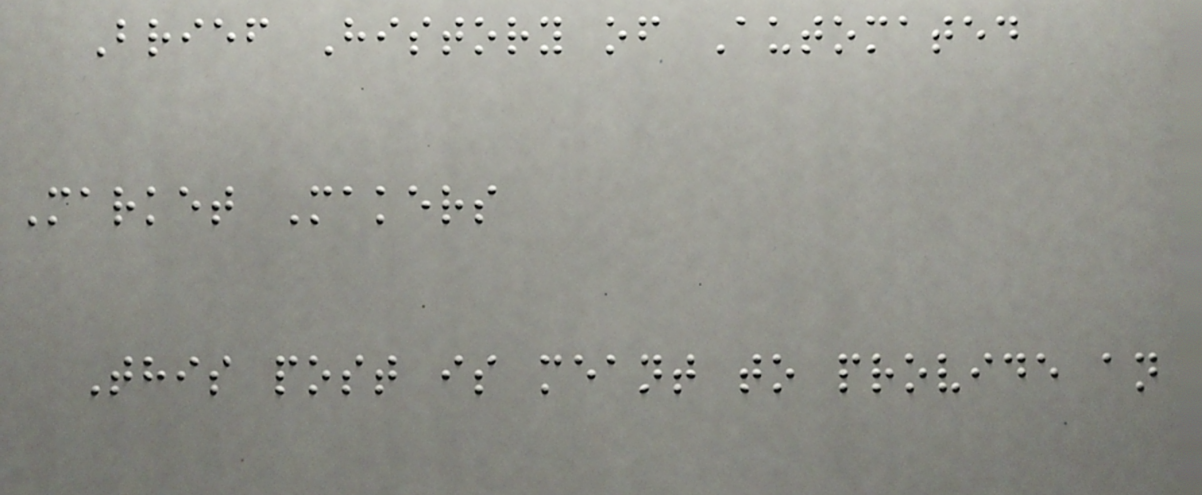Brief History of Automated
Market Makers
This post is meant to provide an
